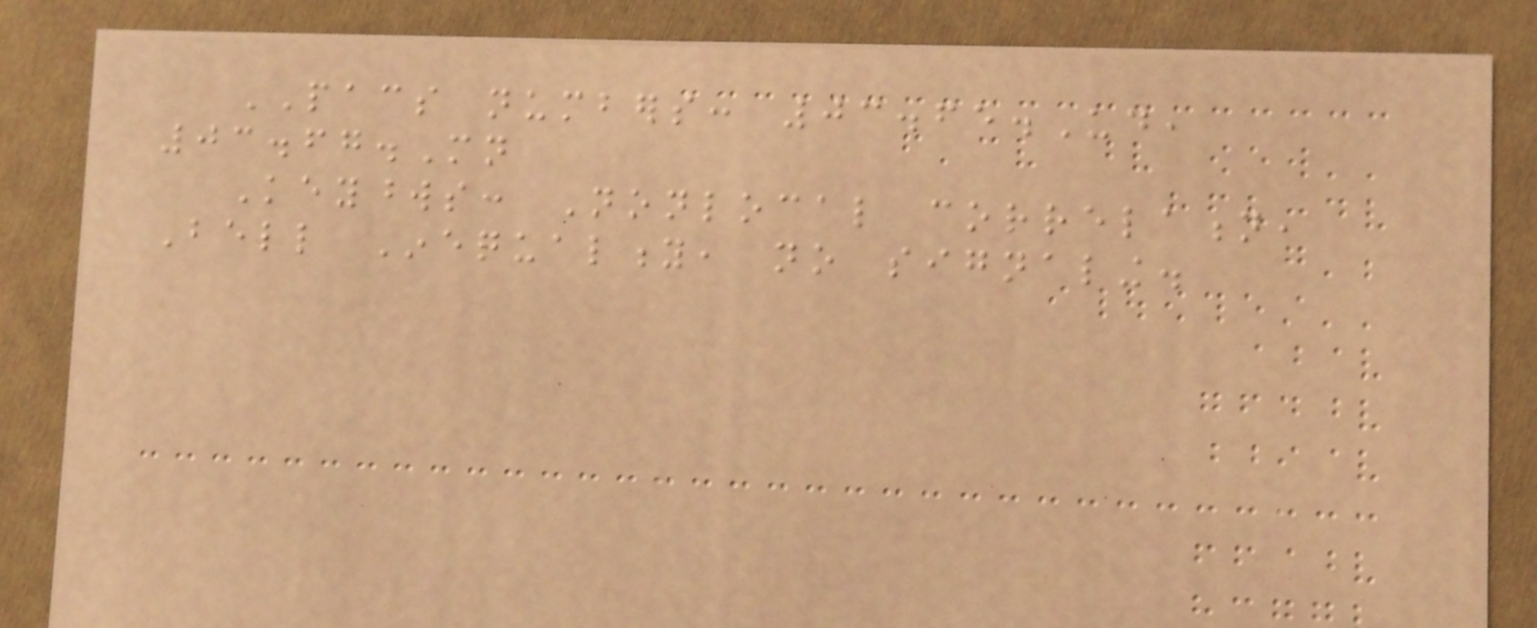PACS numbers: 03.65.Ud,
03.67.Mn
Keywords: Nonlocal correlation,
Bell Inequality, no signaling.
